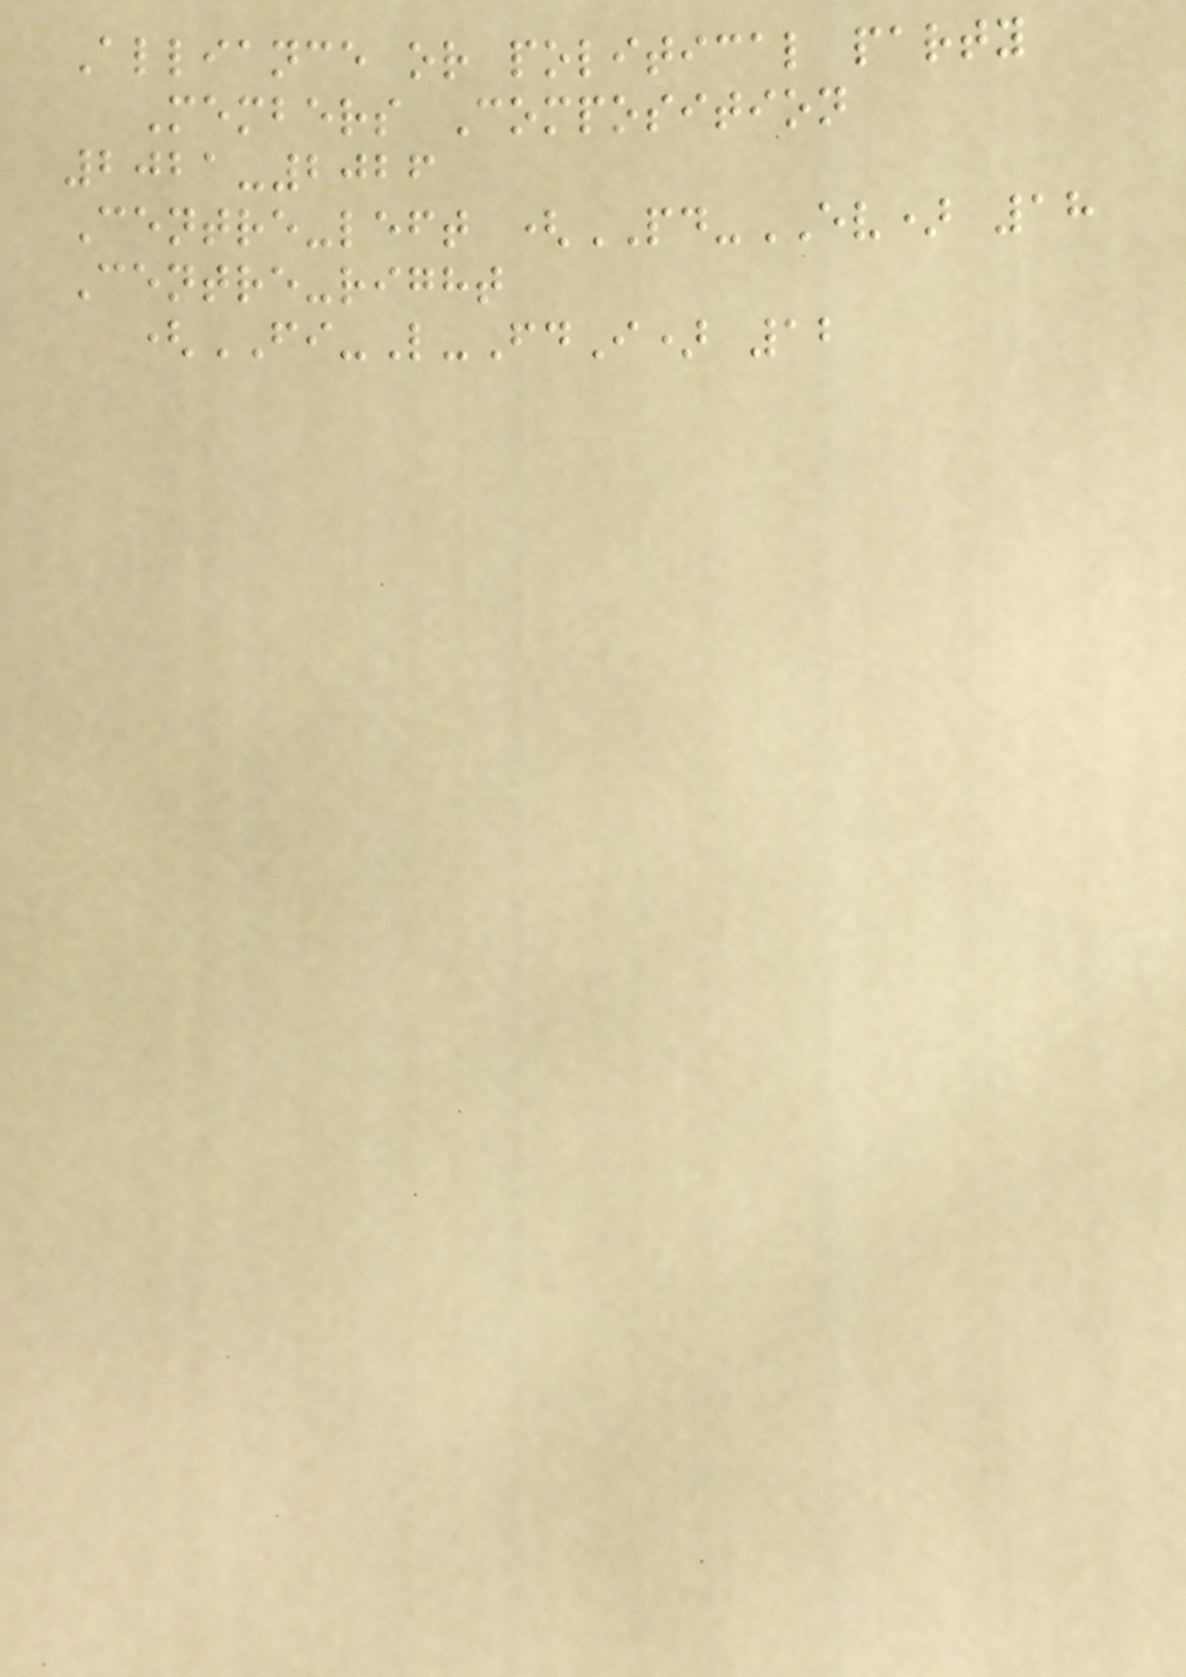Alliance or political party
Members Composition
2021-2026
Centre-left (PD-EV) 18
Centre-right
(FI-L-FdI) 12
